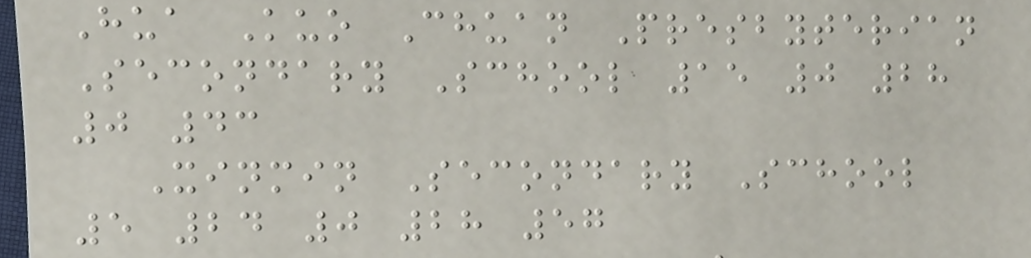Hua Kuo Chuan Presbyterian
Secondary School 15 0 28
0 43
Xinmin Secondary School
5 24 0 28 57
